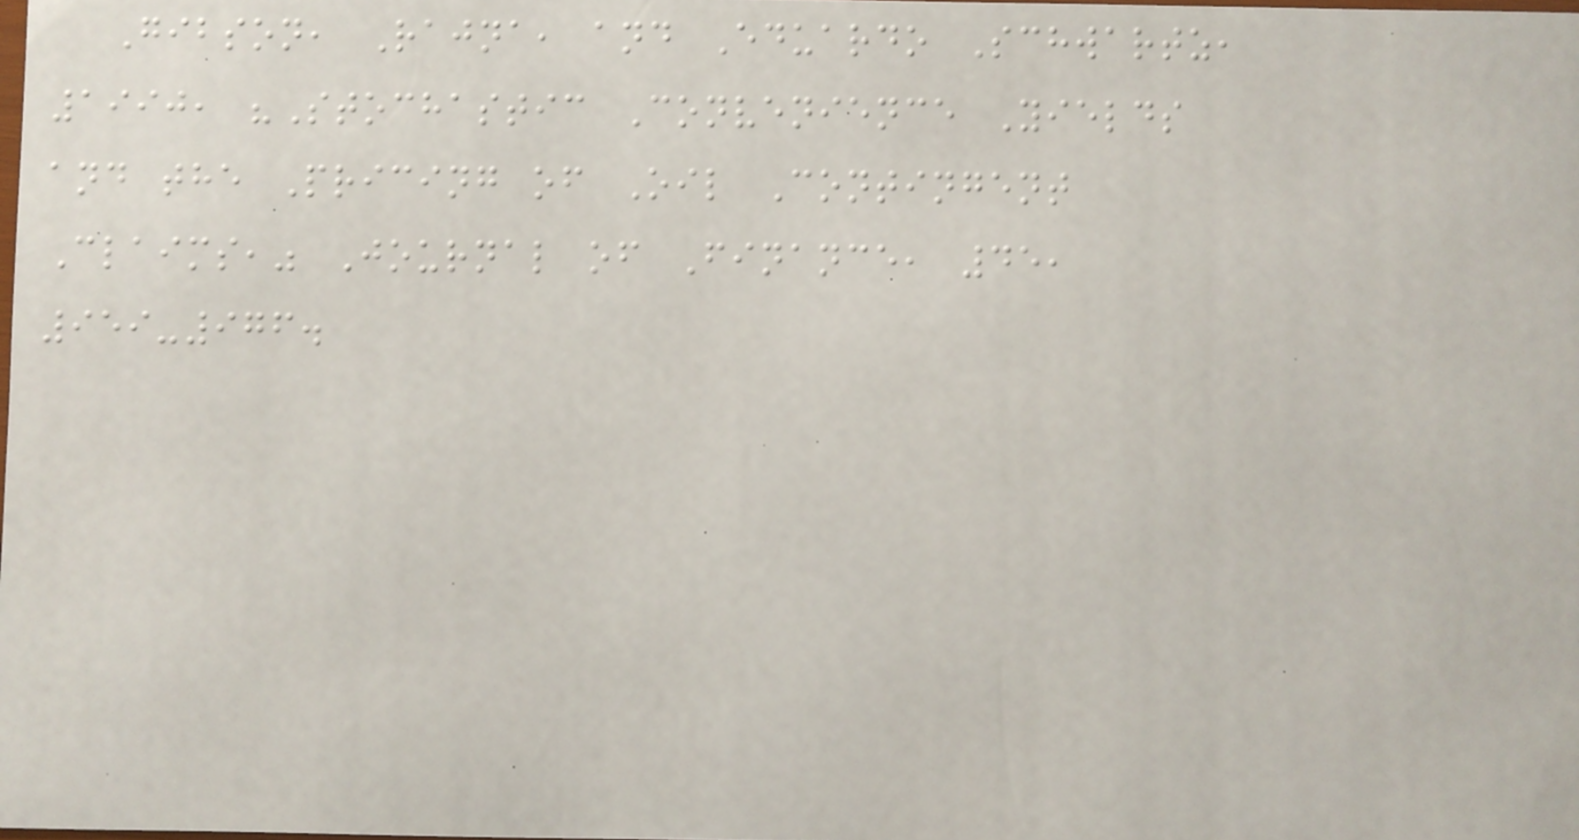Gibson, Rajna, and Eduardo Schwartz,
1990, "Stochastic Convenience Yields
and the Pricing of Oil Contingent
Claims," Journal of Finance, 45,
959-976.
